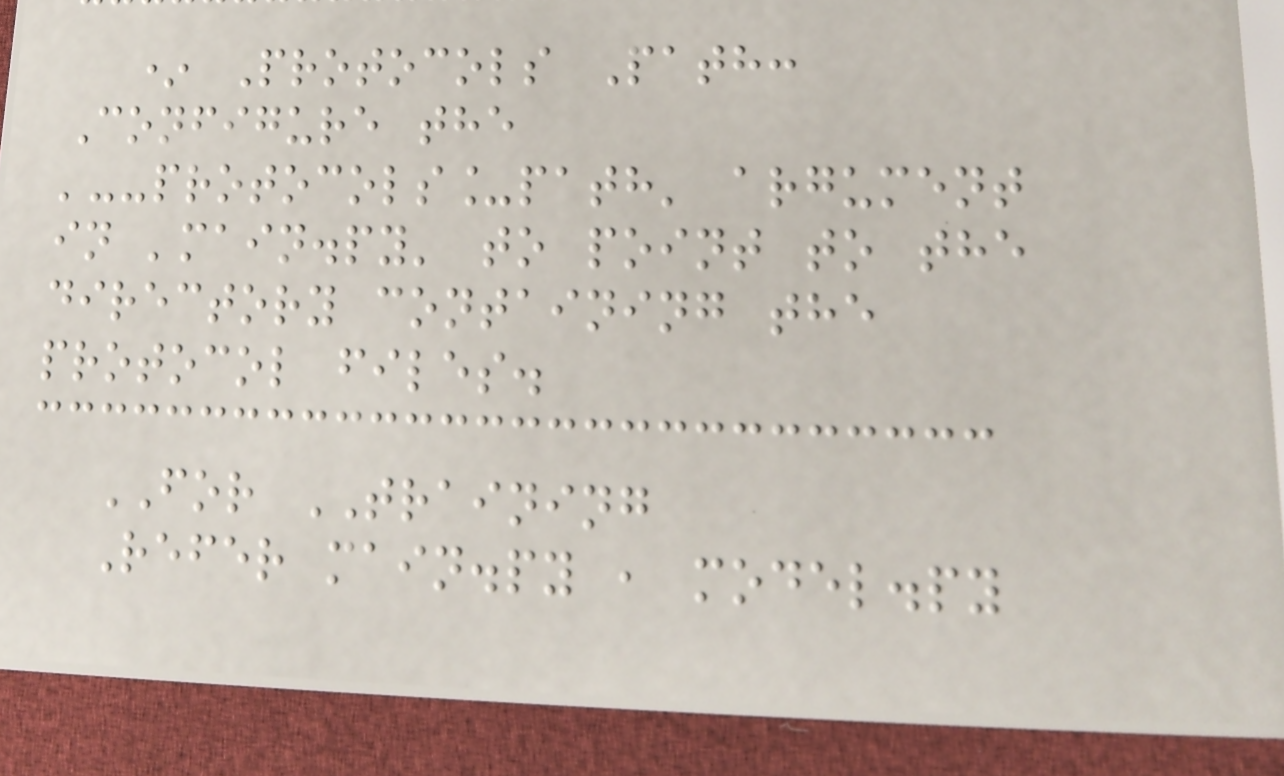* Protocols Path:
Configure the
'--protocols_path' argument
in 'main.py' to point to the
directory containing the
protocol files.
FOR TRAINING
Refer main.py , model.py
